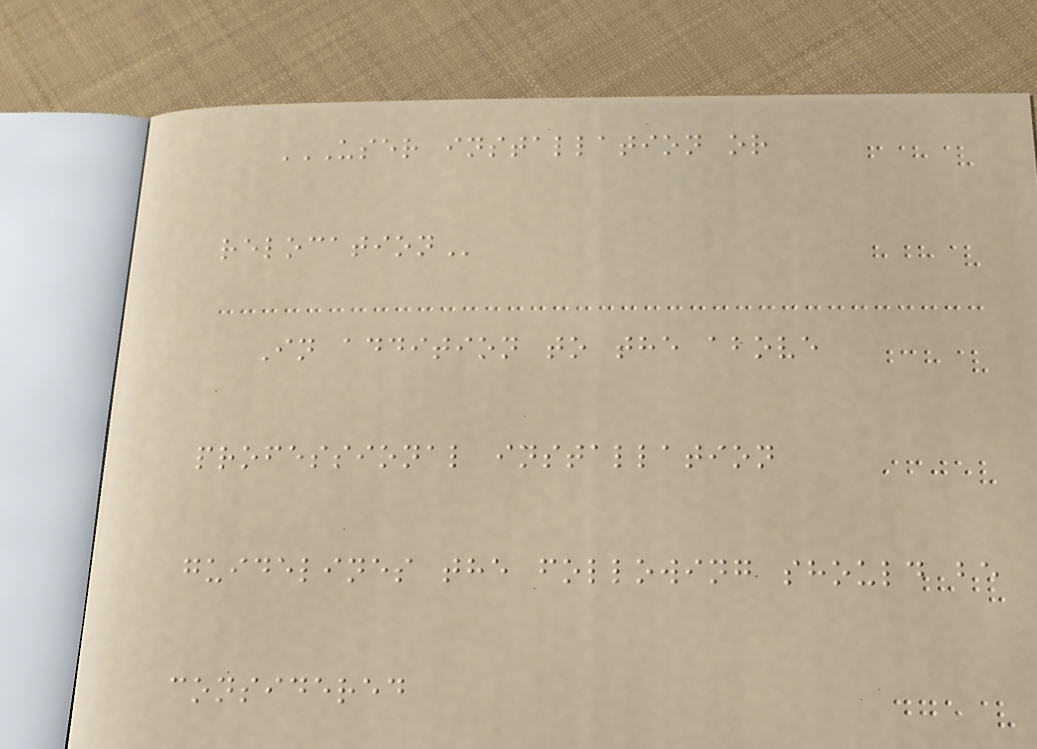USER INSTALLATION OR
RELOCATION
In addition to the above
professional installation
guidelines the following should be
considered
